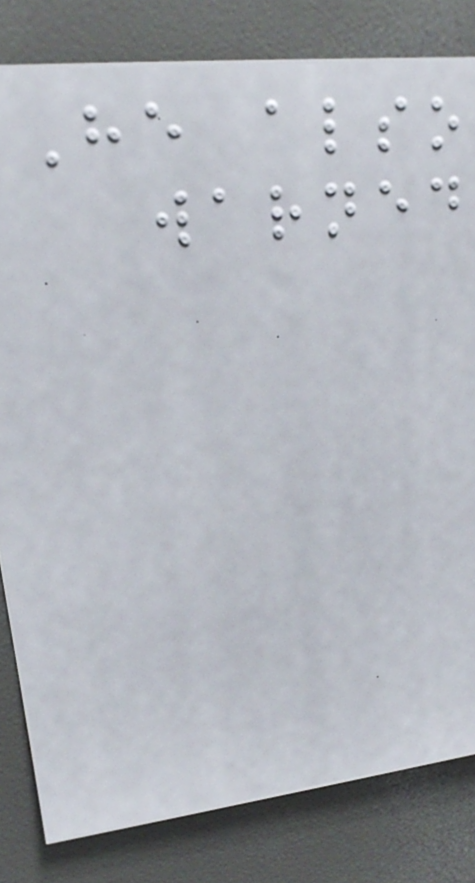He also
warned
